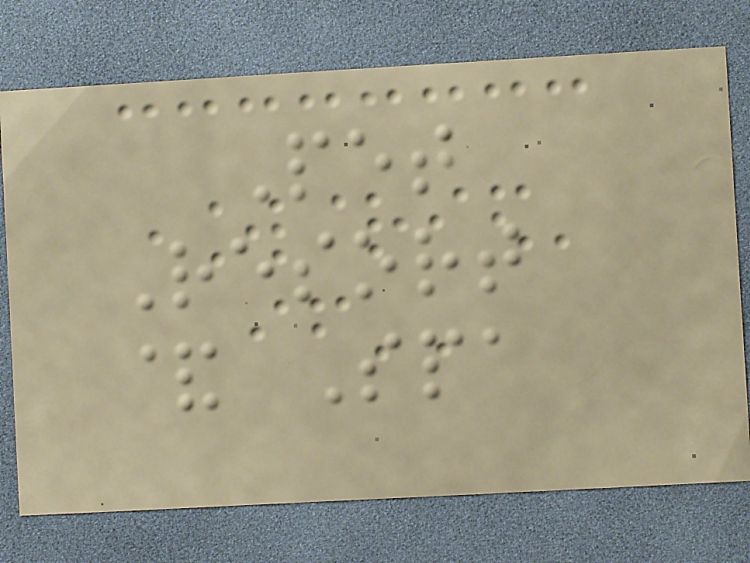Pet
Resort
& Spa
